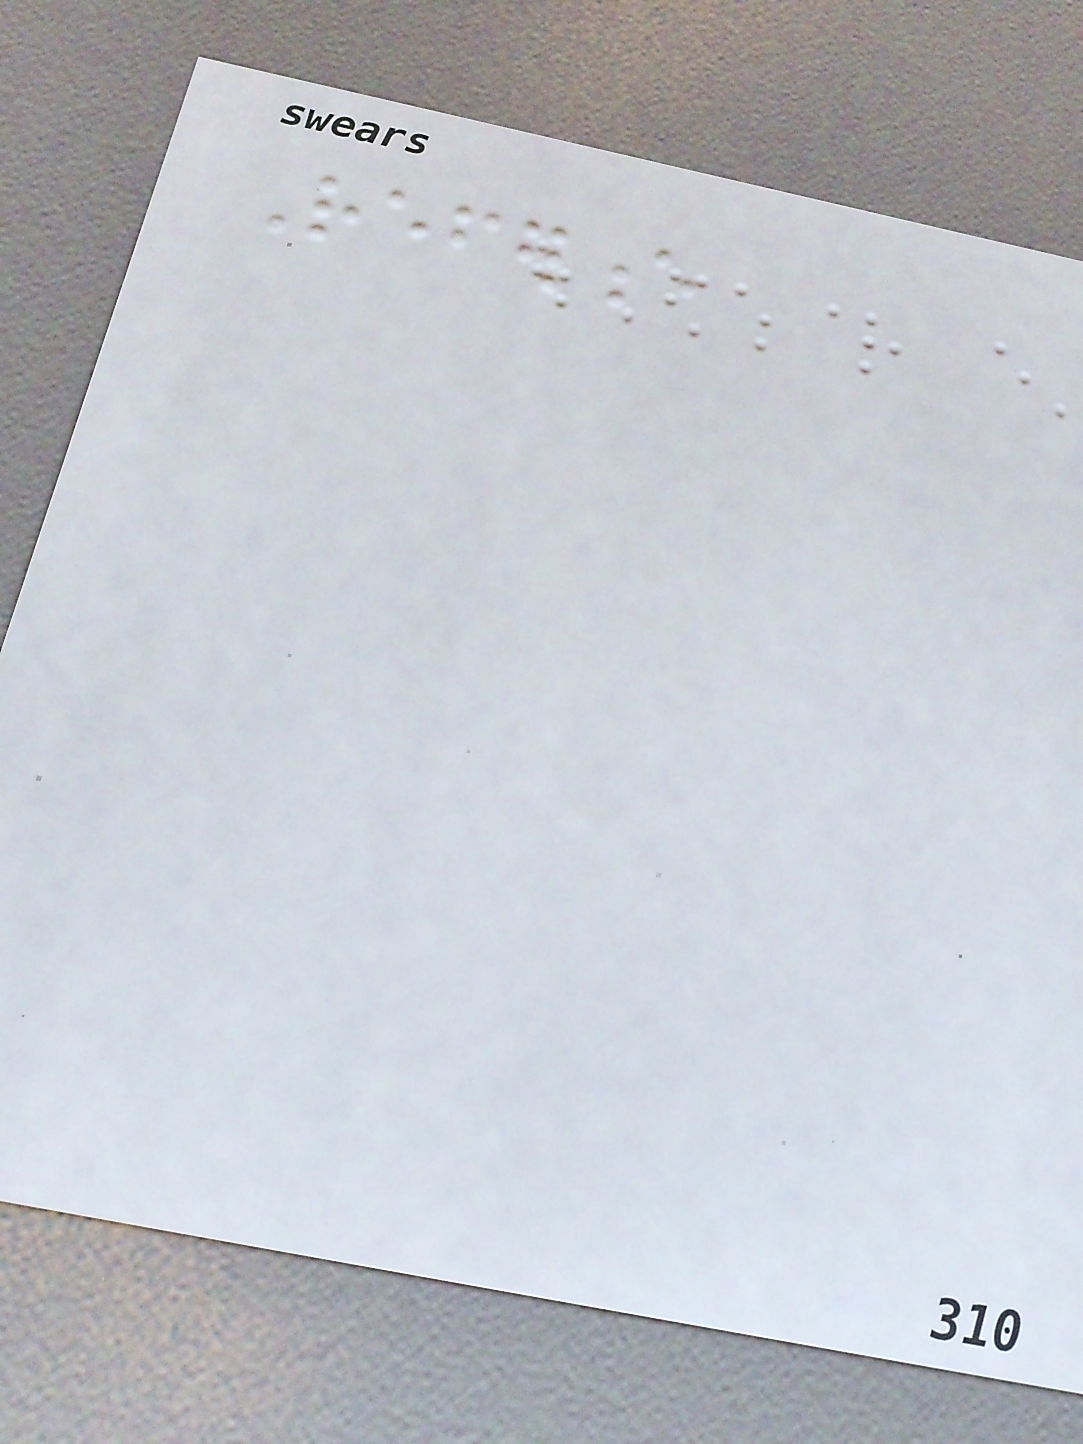Reference
